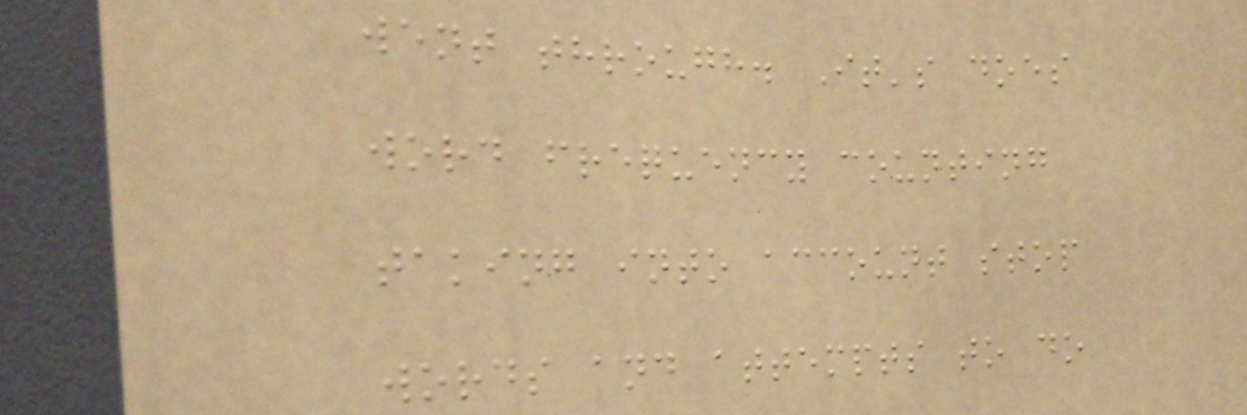went through. It's does
word frequency counting
taking into account stop
words and attempts to do
